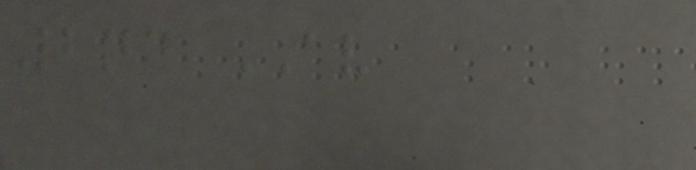2nd AV
